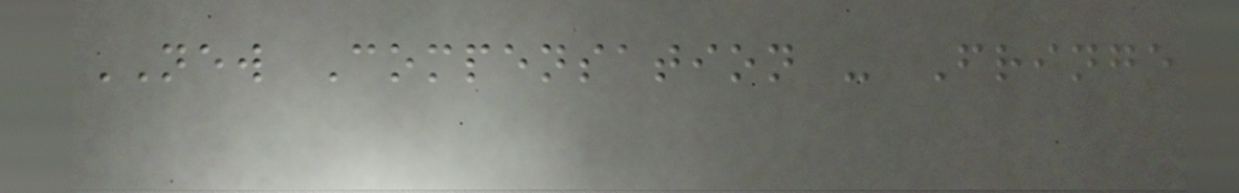NEW Compensation - Fringe
